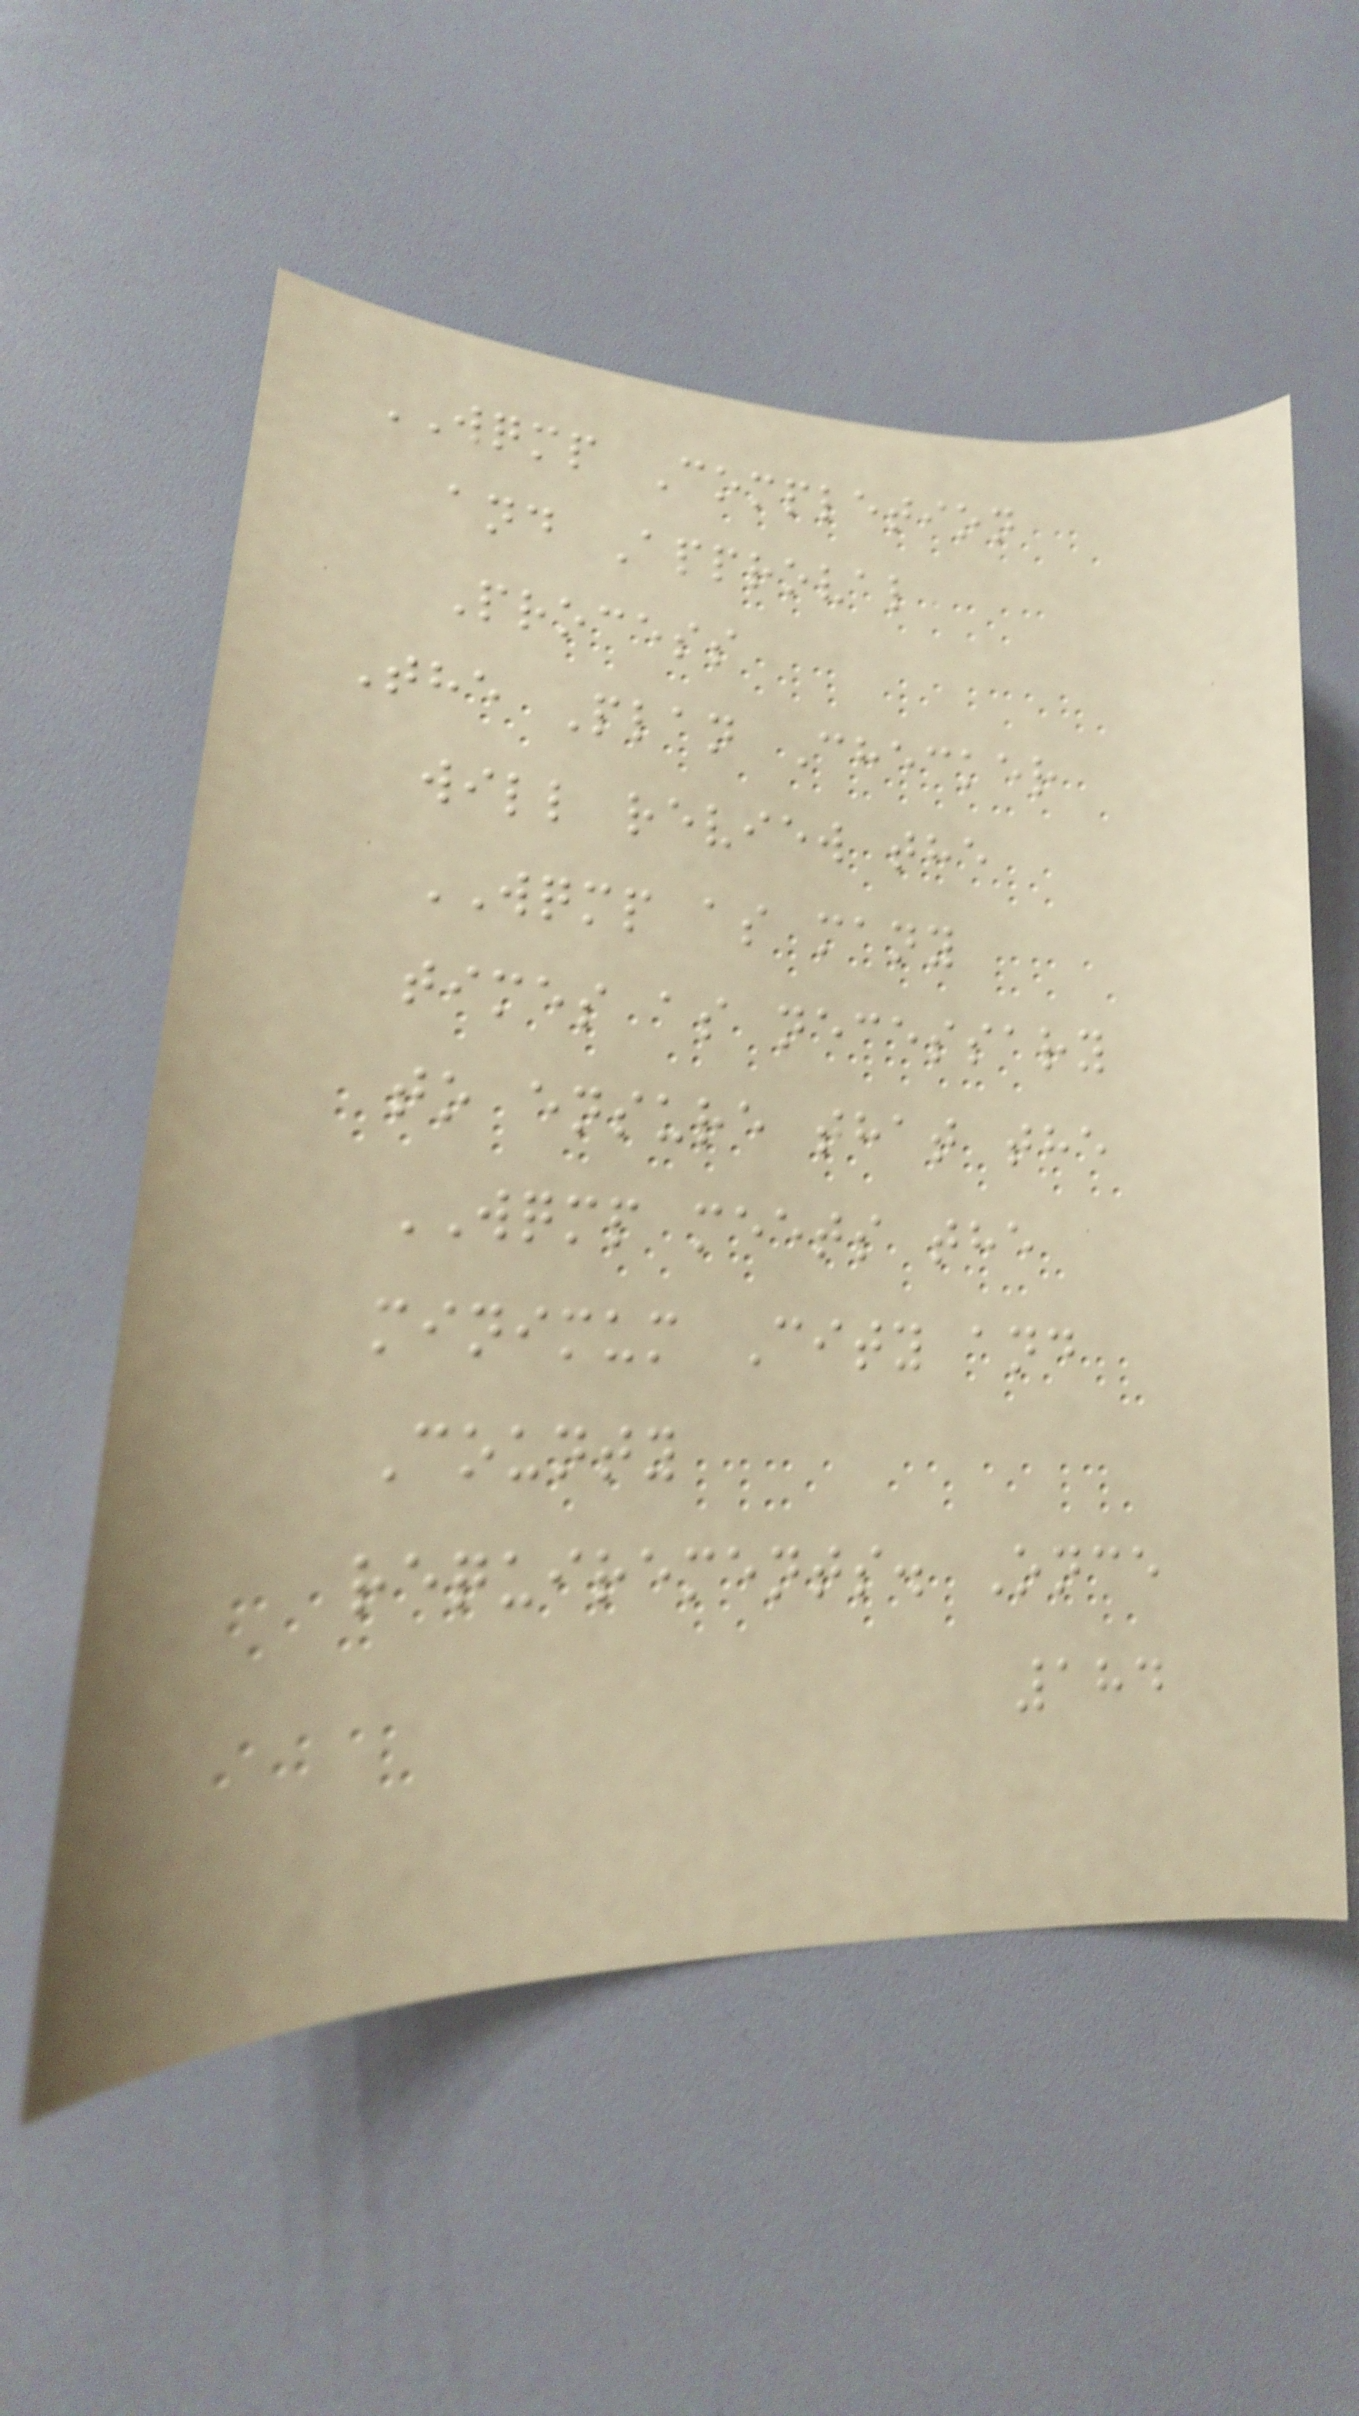WQMP Completion
and Approval
Process
The Plan Checker
will review the
WQMP as many
times as necessary
to ensure that the
WQMP meets the
minimum City and
County
requirements. Once
184
